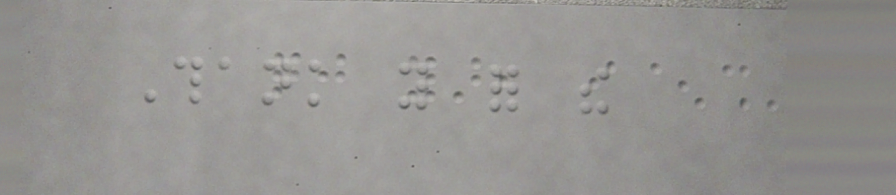Thank you for the
